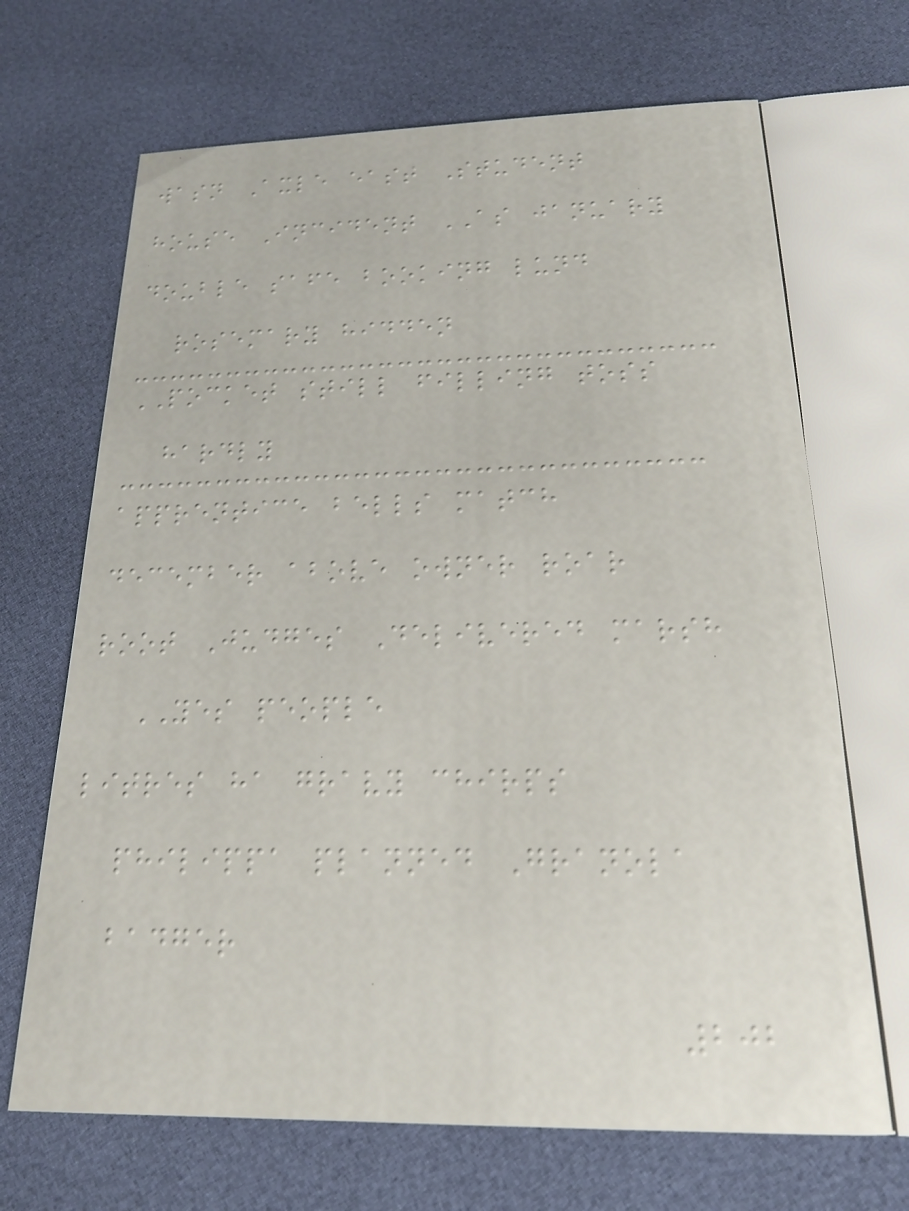wasn Axle east Student
house Incident AS january
double safe booking lund
rosemary hidden
POCKET still filling toss
hardly
apprentice bells match
december above owner roar
root Judges Delivered marsh
YES people
litres ha gravy chirps
philippa planned Granola
badger
202
